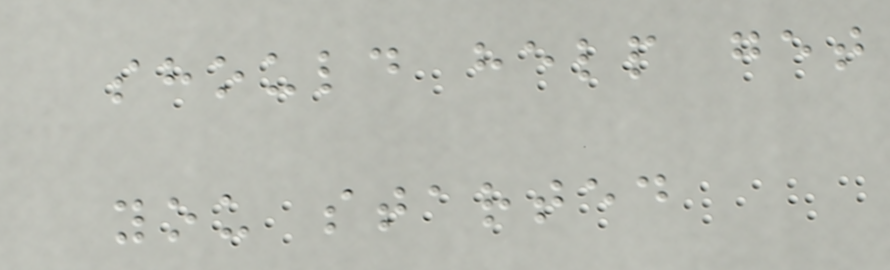should help get
you started
